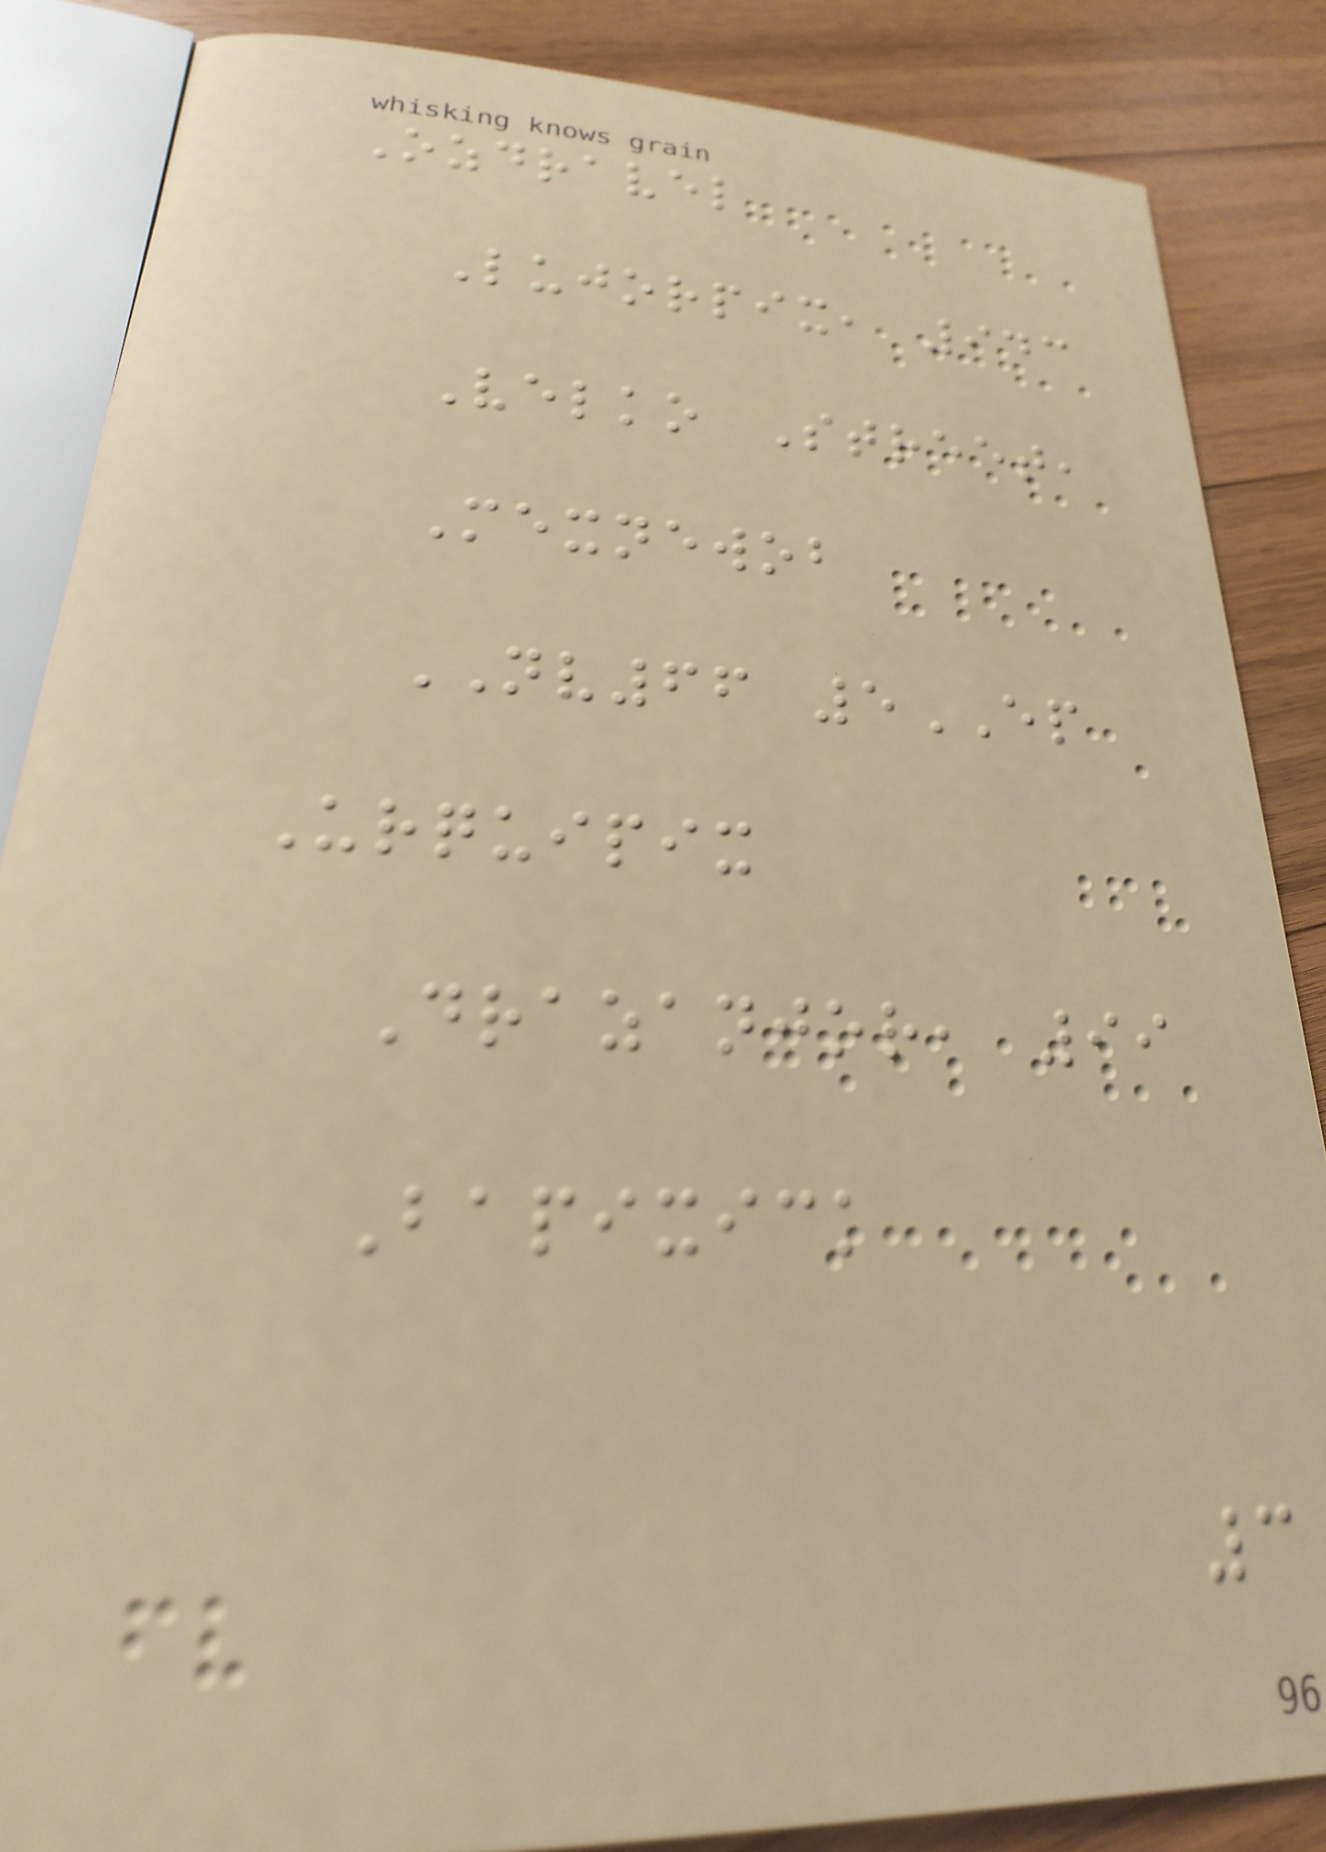Ozdravel
Lujorpix, 943
Velko Street,
Mexnewob
NV66 5EP
Urquipix
Drazanjor, 99
Bapixick
3
